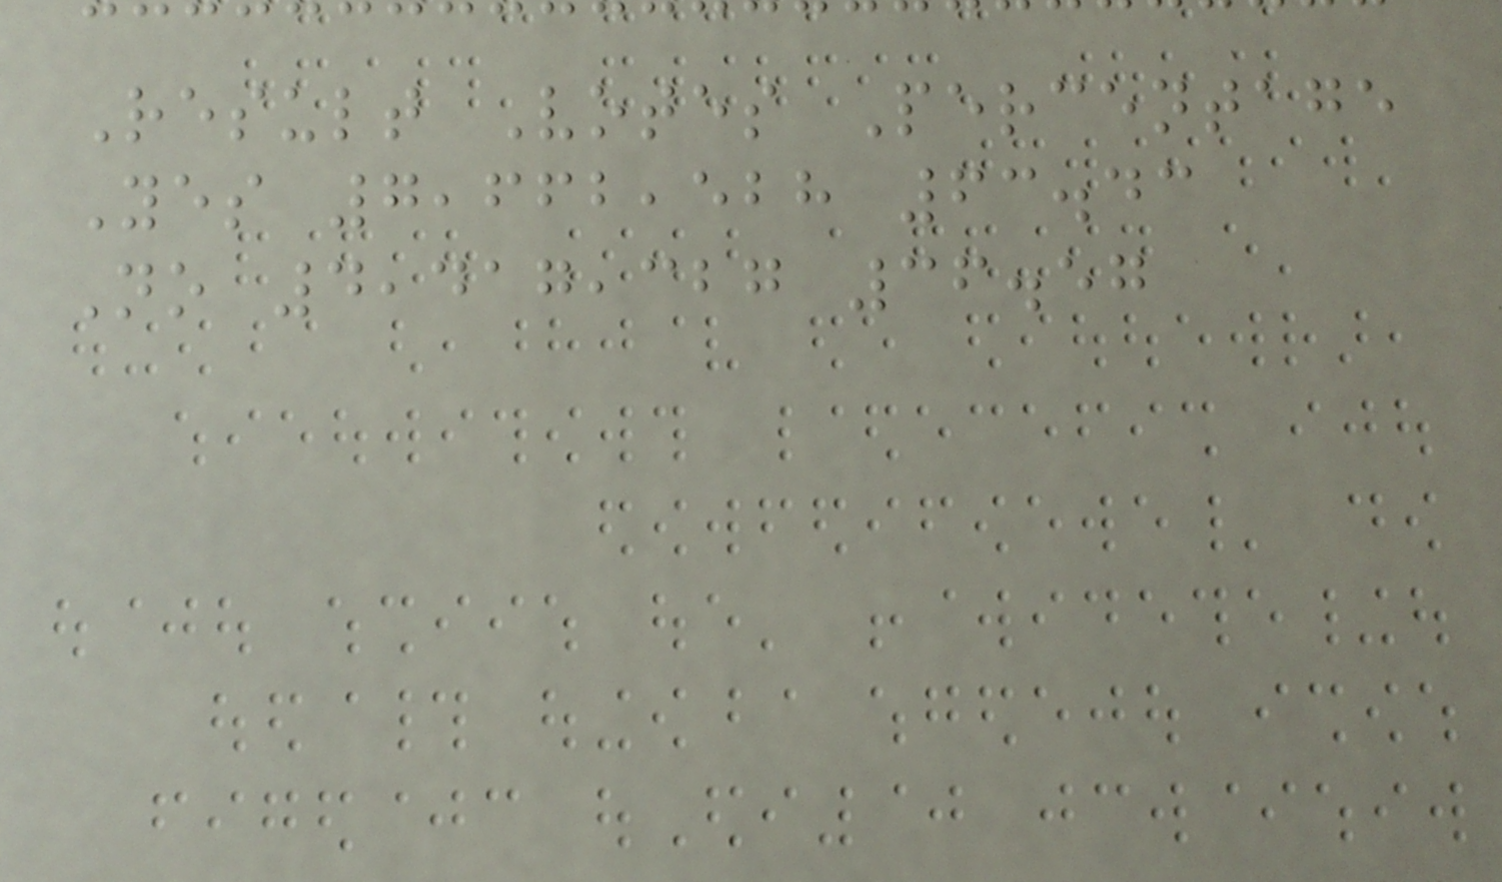Result Votes Percentage
Yes 7,662,528 63.43
No 4,417,327 36.57
